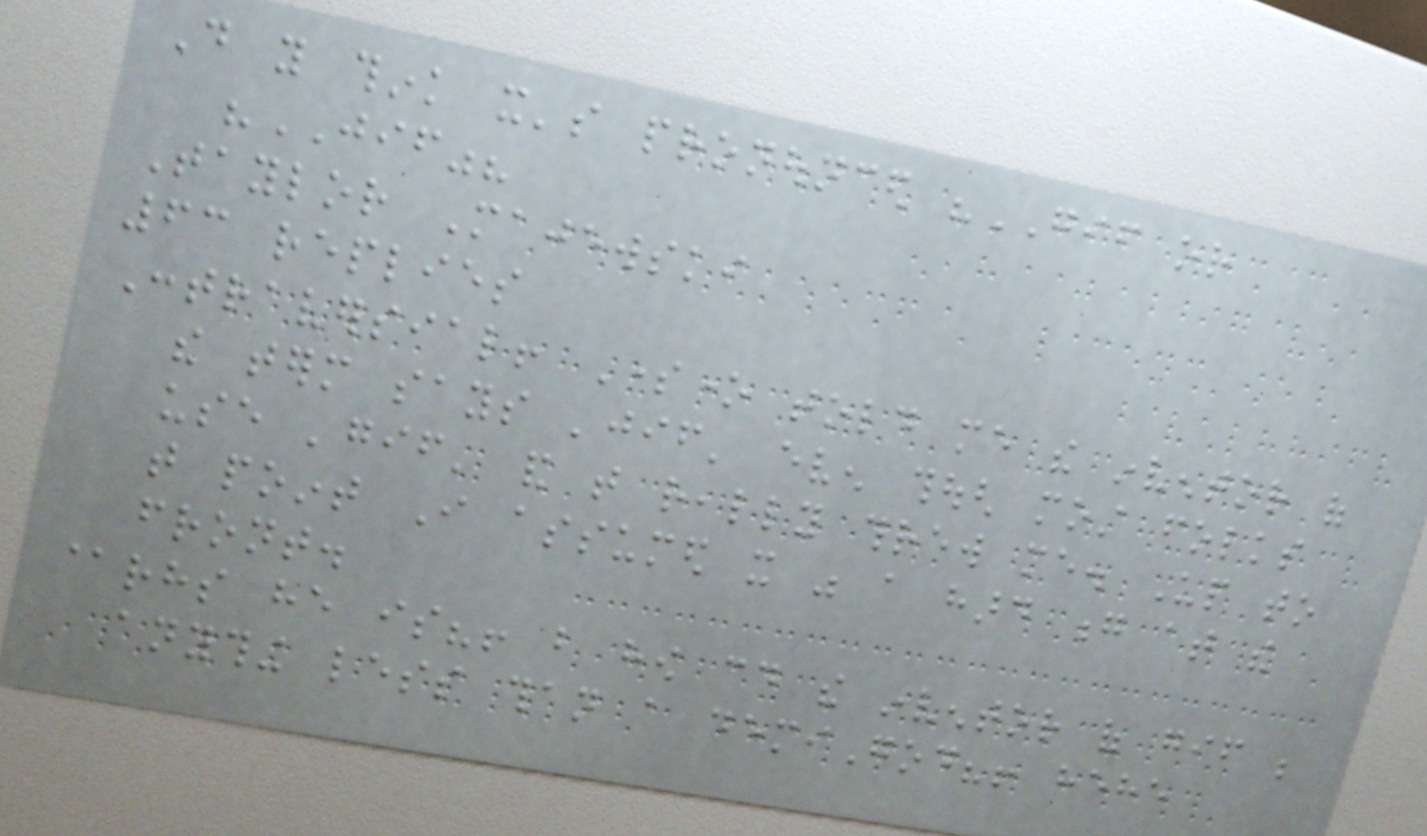Do you think it's pronounced "GIF or
"JIF"?
Taylor Majewski
63 replies
Contraversial! Someone told me the inventor of
the term says 'jif' even though most folks
use 'gif' and that really threw me. Up to
that point I assumed it was a hard g at the
front.
@rhs he is?! but how could the inventor of gif be
anything less than a demiGod?! hehe
